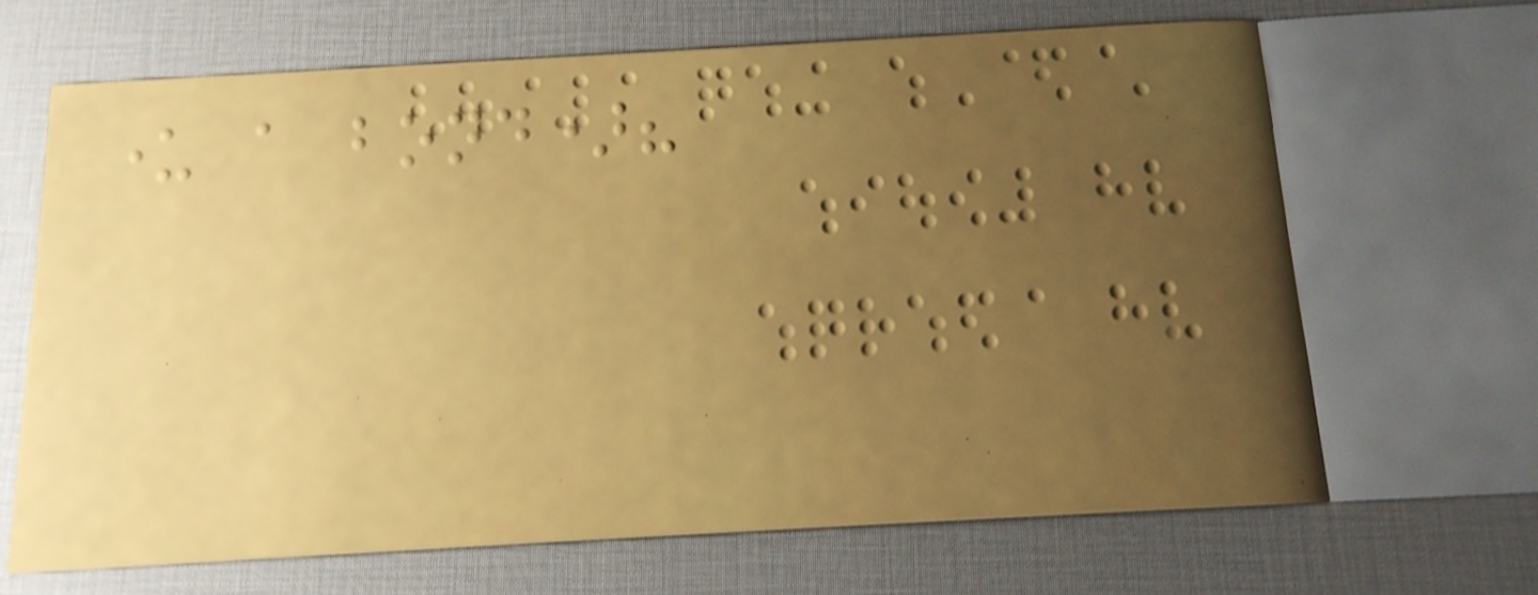under a bond)?
